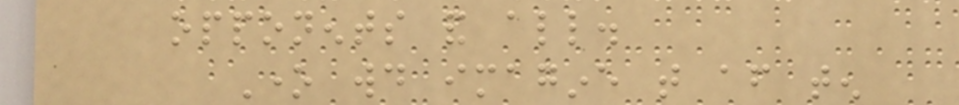opponents and all.
One would imagine that after ten
